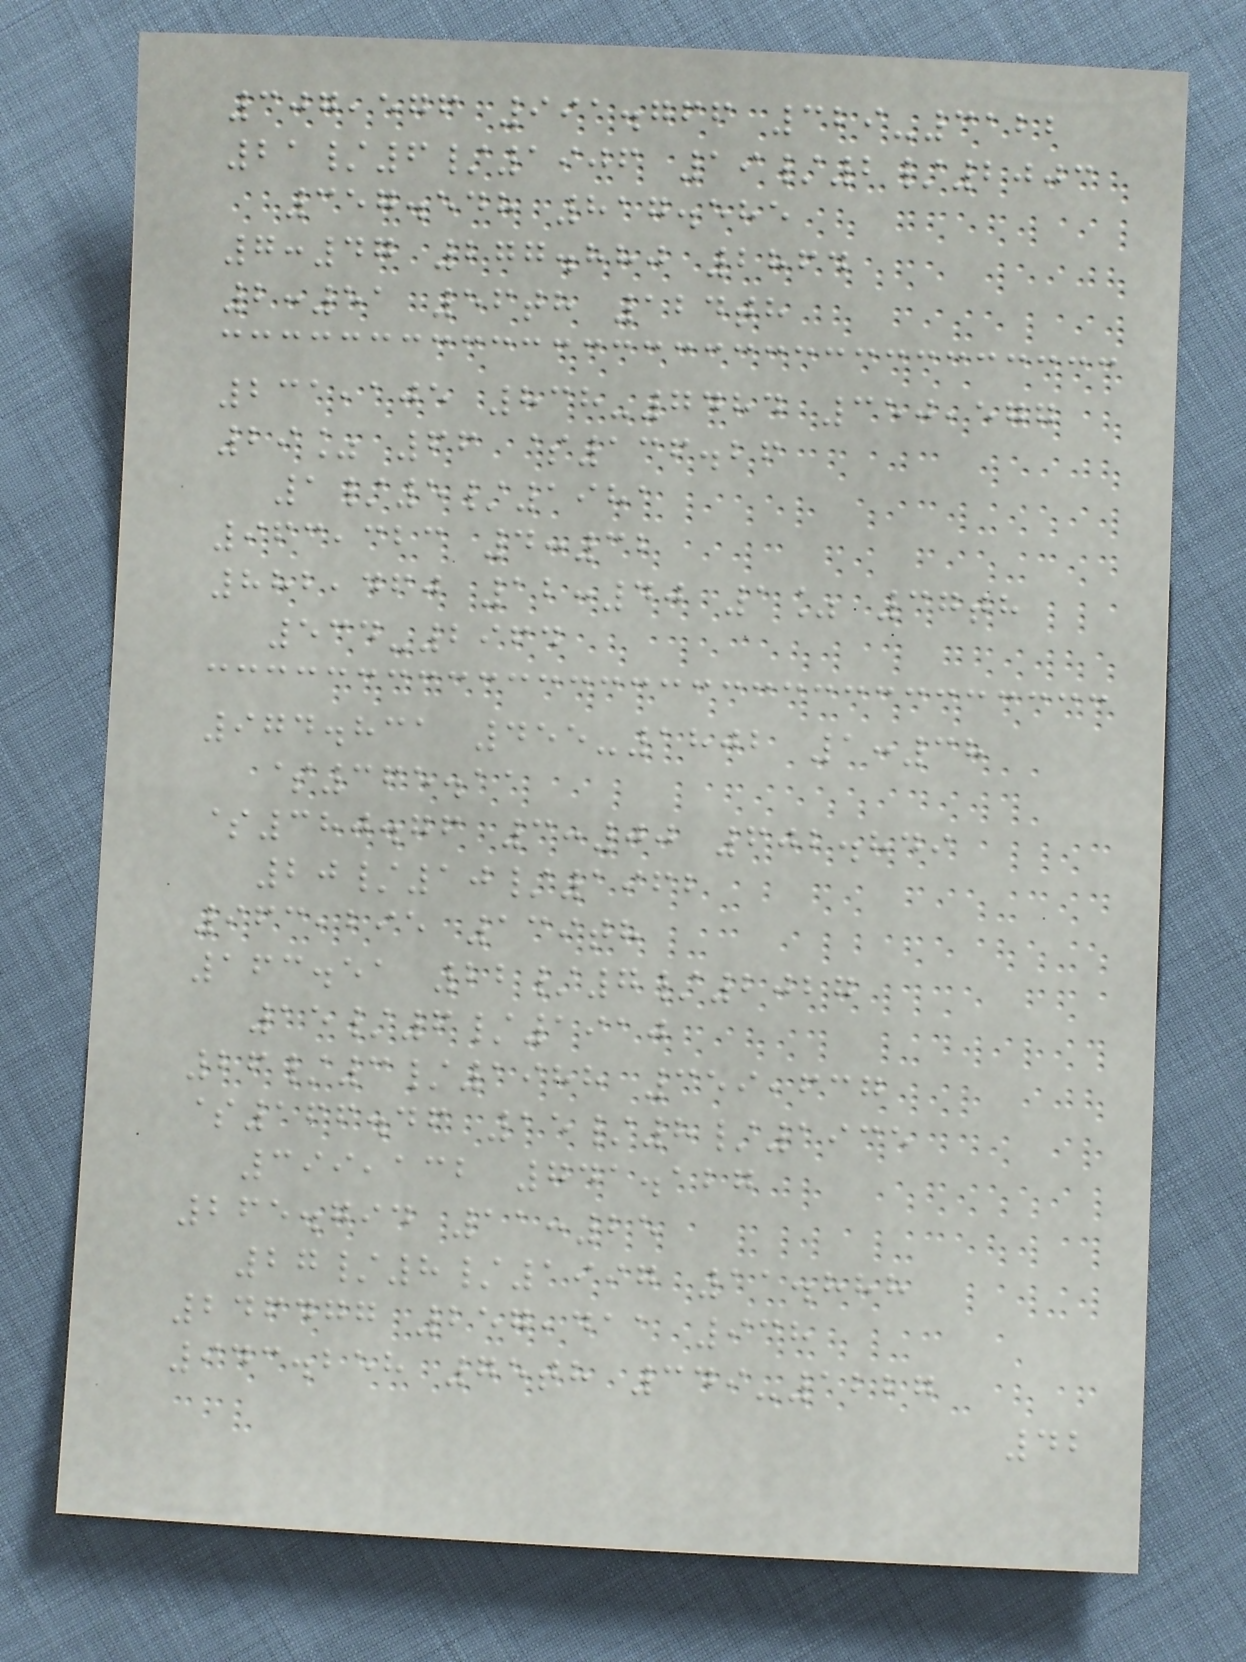307,576 991.766 329-3122
21/6/1906 19/2/2003
357.548 817.585
7:47 277.880 2864
2:51 56th 124th
231,105 838-7484 350,577
29% 66 $136.26
1/5/1981
963,323 4:32
882,460 12:40 1% 37th
534-2964
974.831 455-1802 1:38
$365.11
$380.76 3:00 602.849
20/10/1962
963,295 139th
163.51 22/7/2027
15/6/1910
26/3/1988 359,637
$166.46 15/8/1935
399,132 741.127
265.794 11:25
27/8/1997 11.888
246477 257,411 938
943.258 75th 349-1227
42
